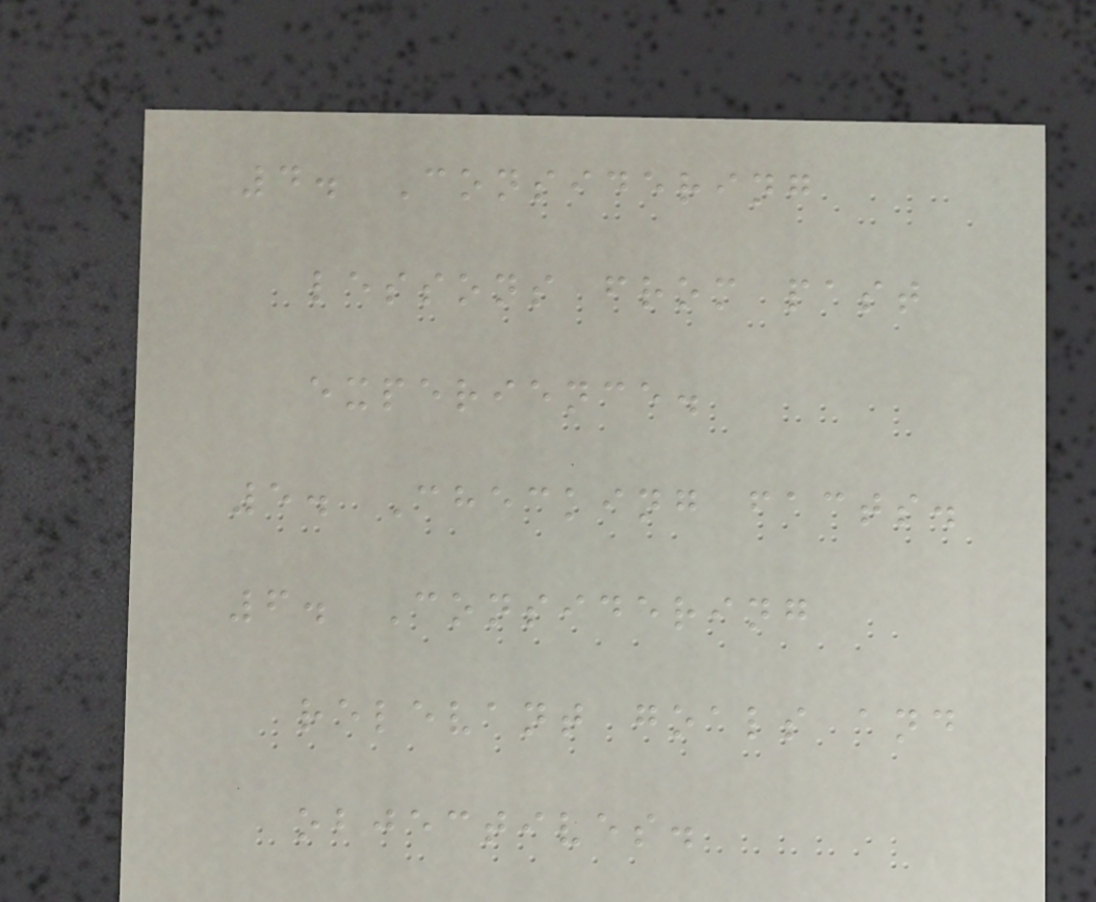4. Considering
lessons from past
experience.
5. Checking facts.
6. Considering
relevant goals and
objectives.
